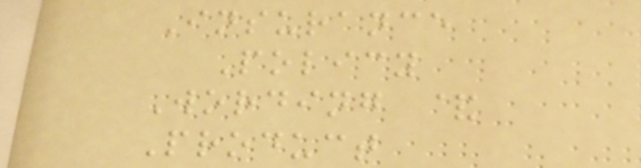Insurance
Policy
Wording &
Product
